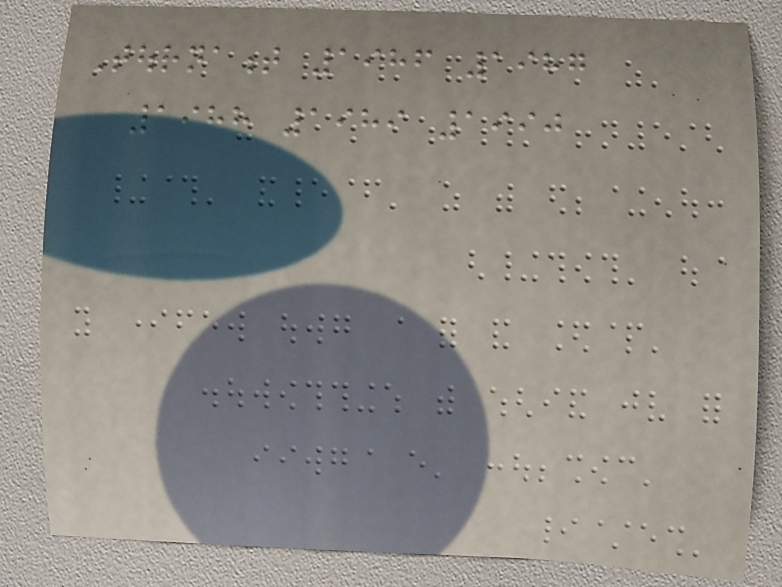Tournament 1986 1987
1988 1989 1990
